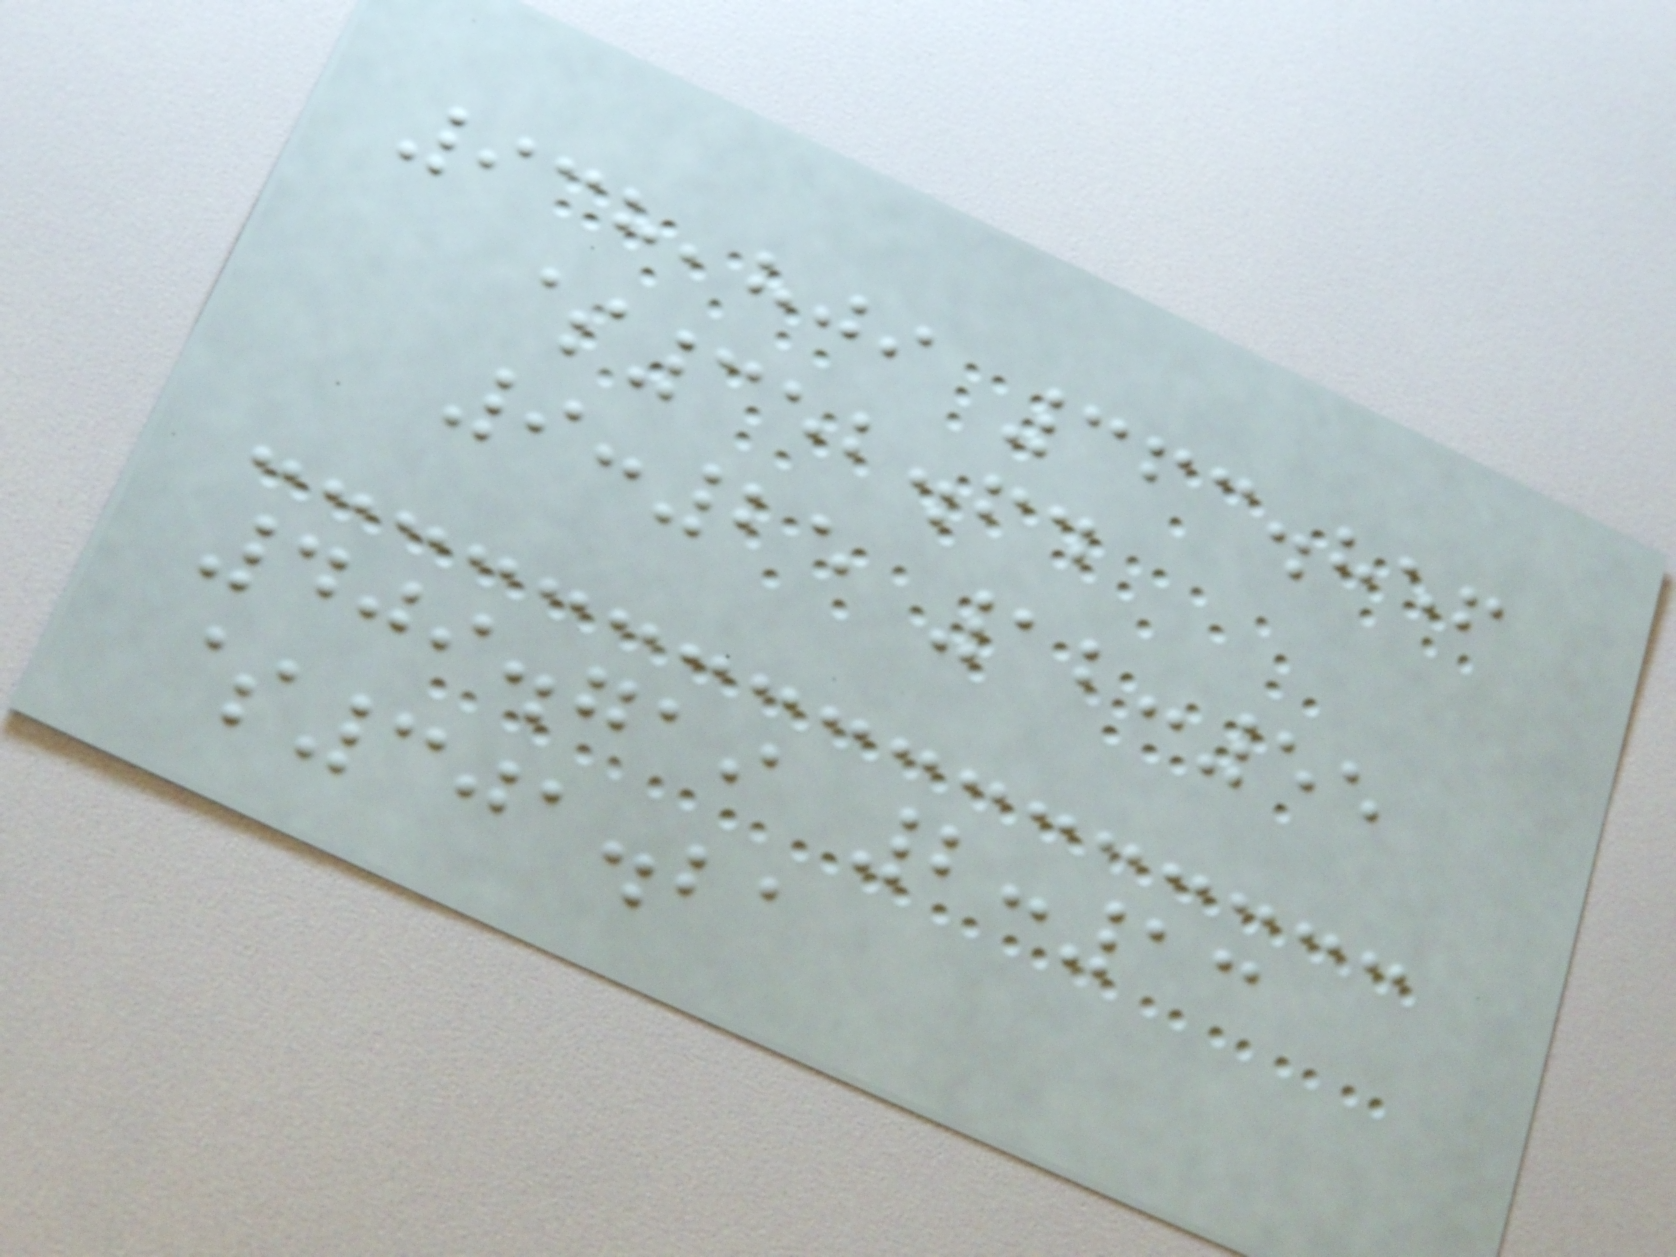938,809 363.856
$352.64
9:25 12:55
409.719 2:13
$301.21
